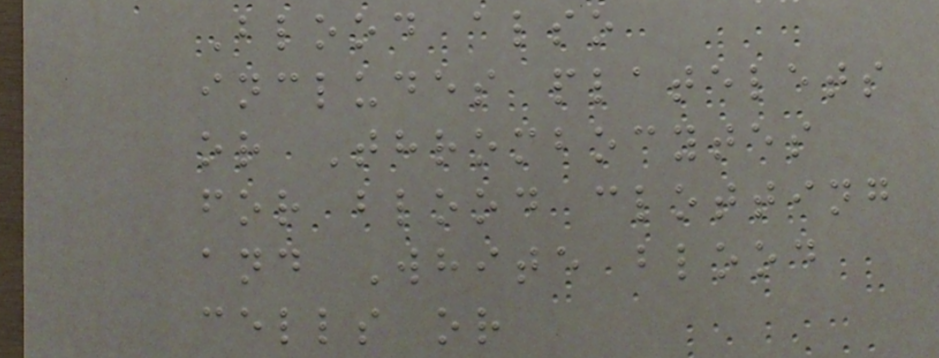Blood also
includes platelets
or Thrombocytes
for blood clotting
and White blood
cells or
